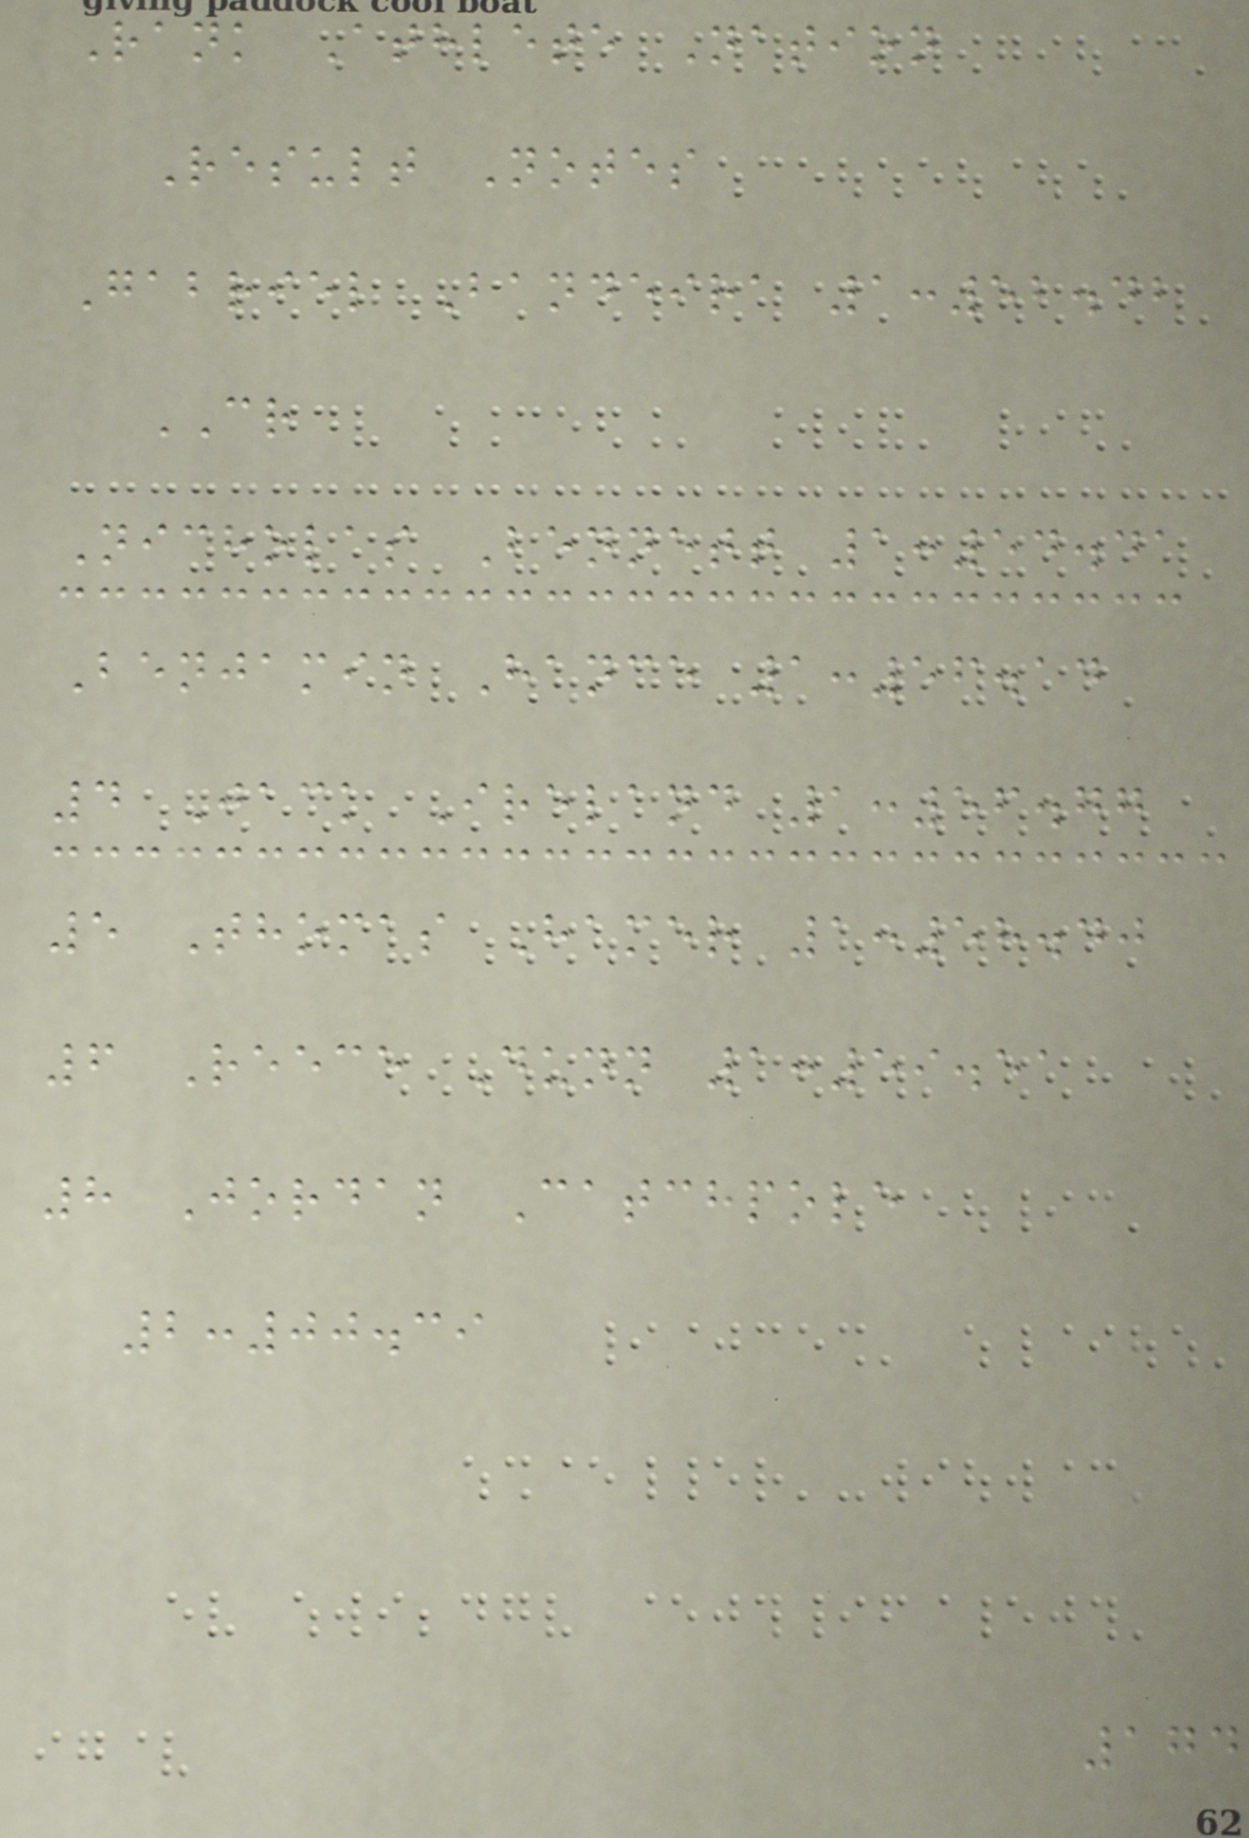Rank Athlete Nation
Result Notes
Gabriel Bandeira 1:52.42
CR
Nicholas Bennett 1:54.41
Benjamin Hance 1:56.14
4 Jack Ireland 1:56.77
5 Thomas Hamer 1:58.40
6 Reece Dunn 1:59.51
8 Jordan Catchpole
2:00.39
174
